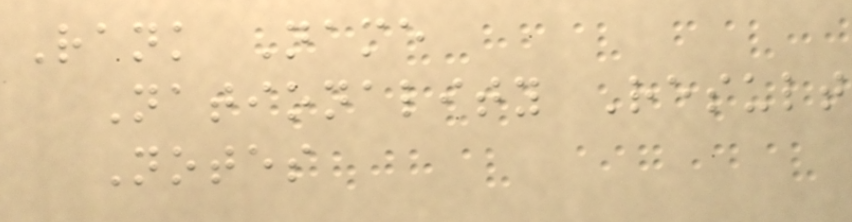Rank Name
Nationality Result
Notes
